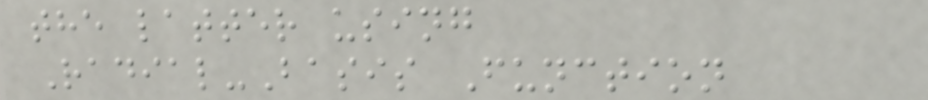the latter using
Radial-Basis Function
